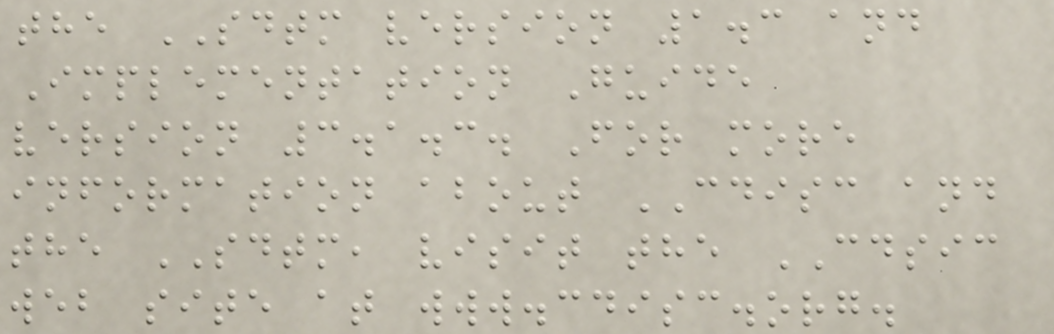the SDTM version 1.3 and
Implementation Guide
version 3.1.3. For more
information about CDISC and
the SDTM, visit the CDSIC
web site at www.cdisc.org.
